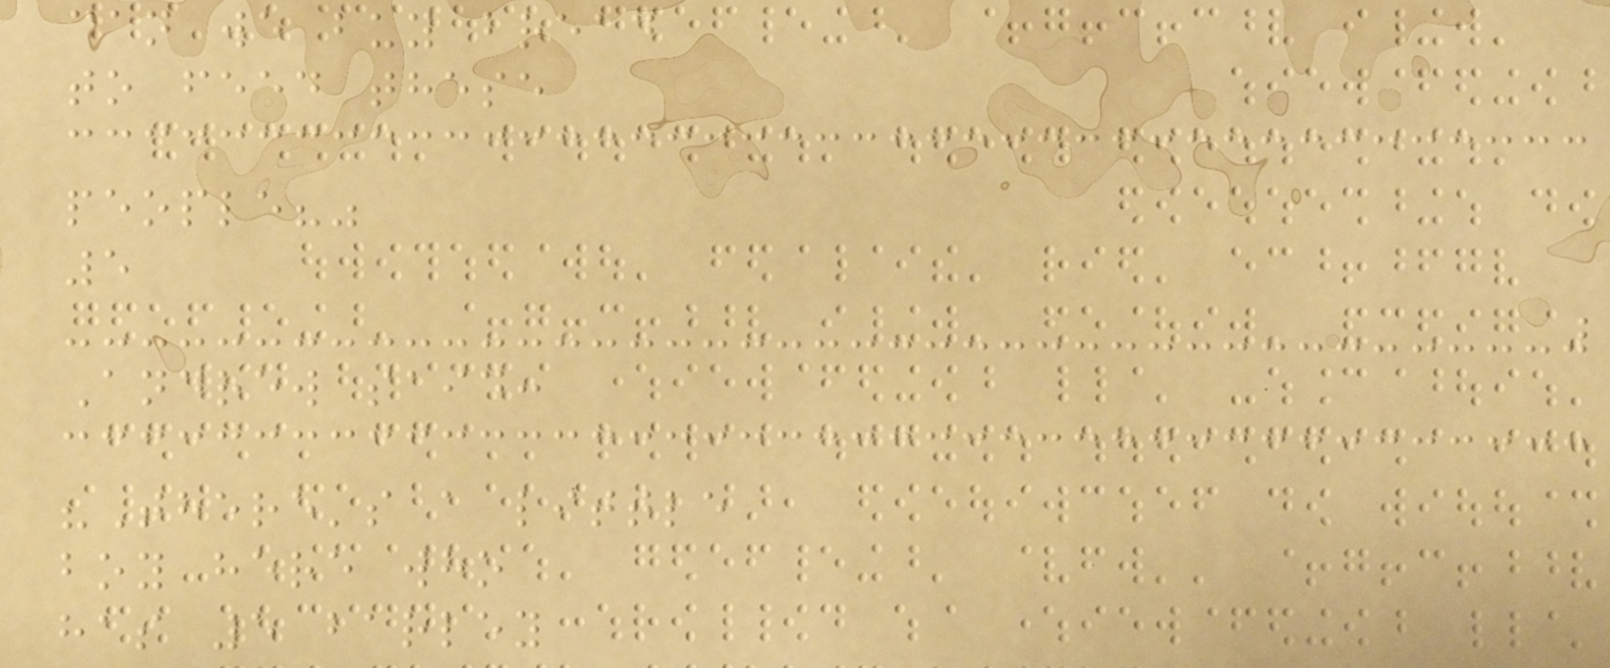can we buy bread
to feed these
people?"
5
Andrew said:
"There's a little
boy here who
has 5 barley
